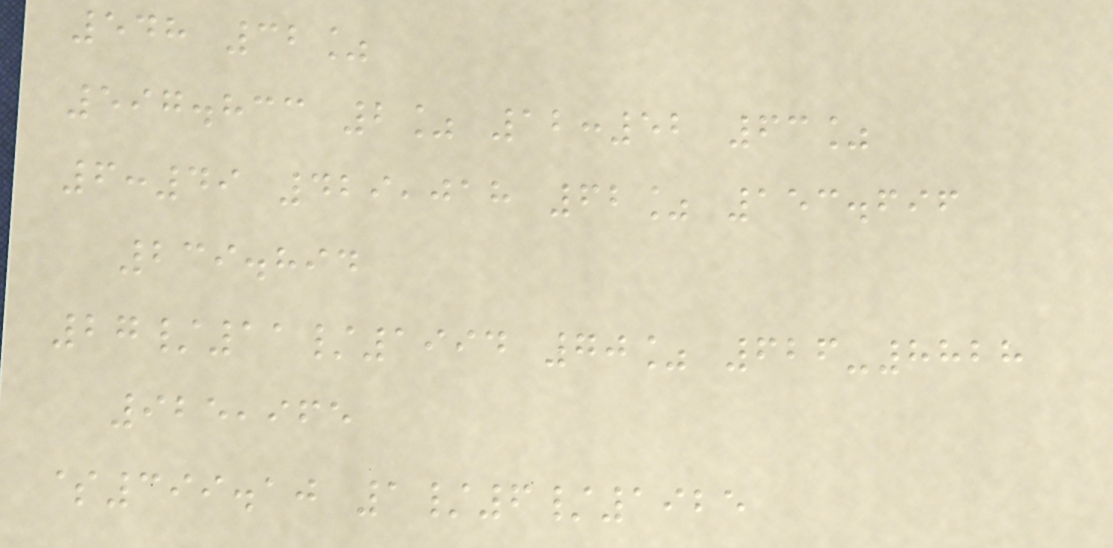548 32%
597.833 2% 12:52 63%
6:49 429,018 62% 153.696
239.894
27/11/1994 70% 626-8828
925,965
$399.10 1/6/1925
